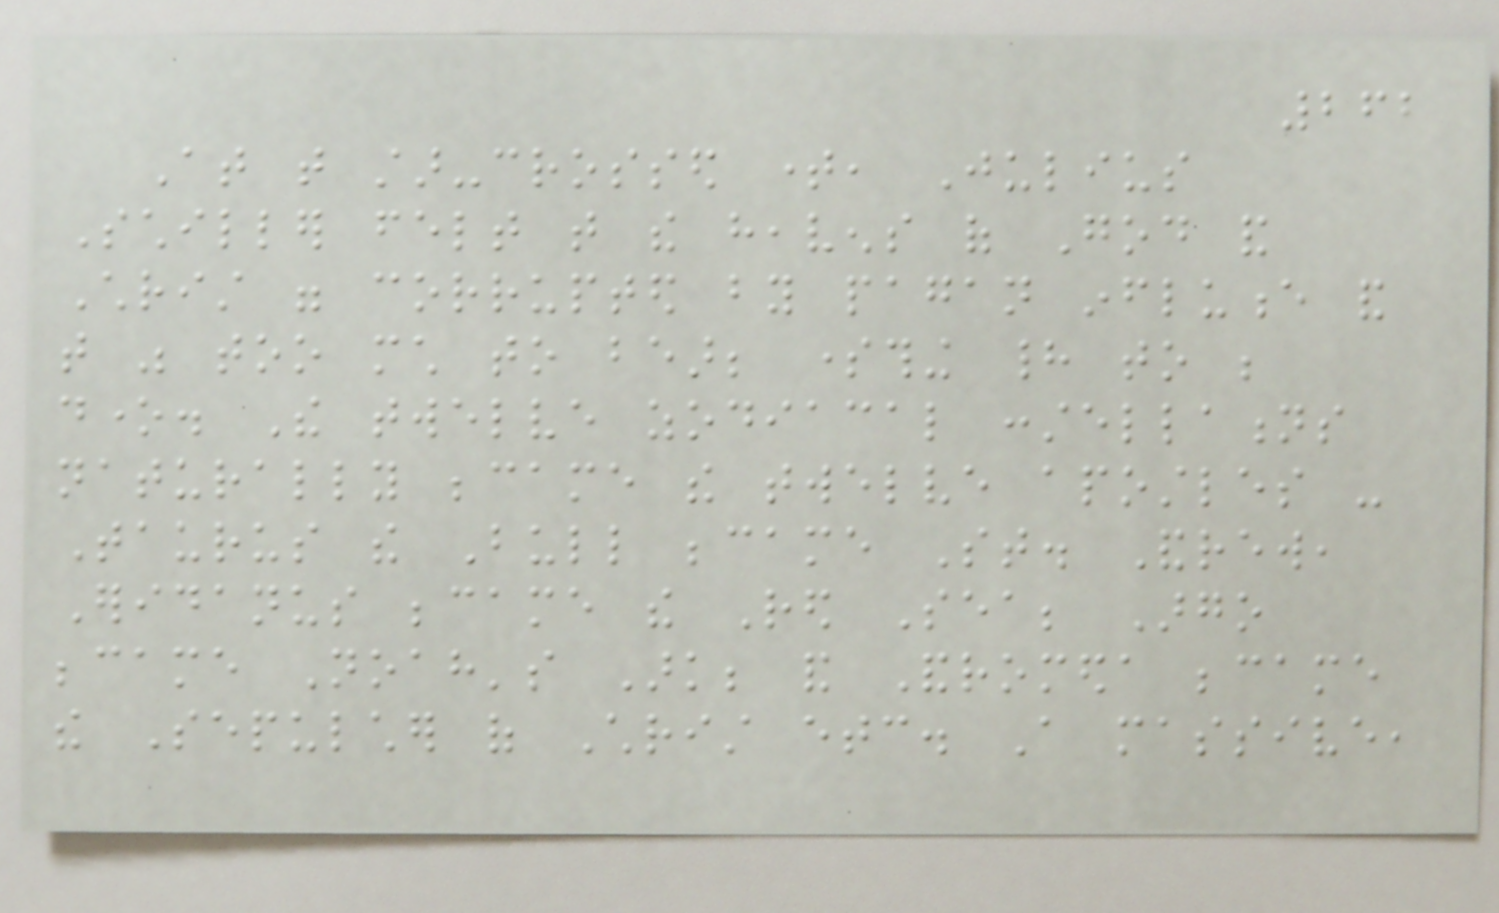262
At that star-crossed time, Julius
Schiller felt that the heavens of God and
Christ were corrupted by pagan influence and
that was too much to bear; something had to be
done. The twelve zodiacal constellations
naturally became the twelve apostles -
Taurus the Bull became St. Andrew,
Eridanus became the Red Sea; Argo
became Noah's Ark; and Andromeda became
the Sepulcher of Christ etc. A massive,
